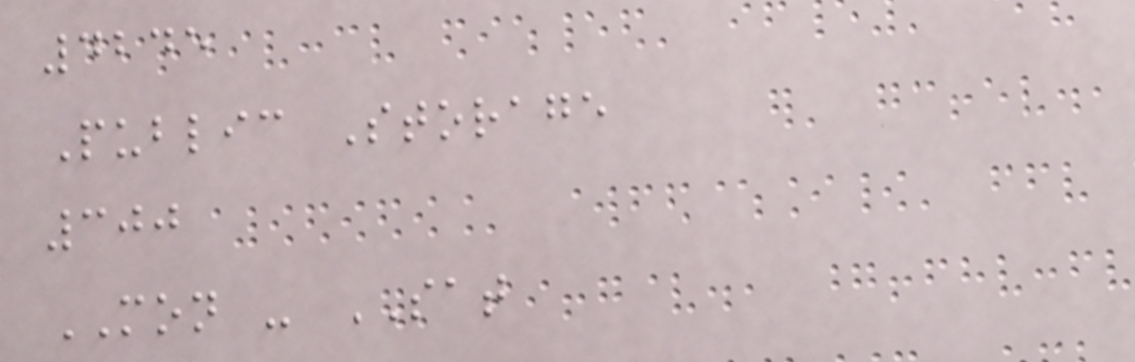4245
Public Storage
300
MON - SAT
